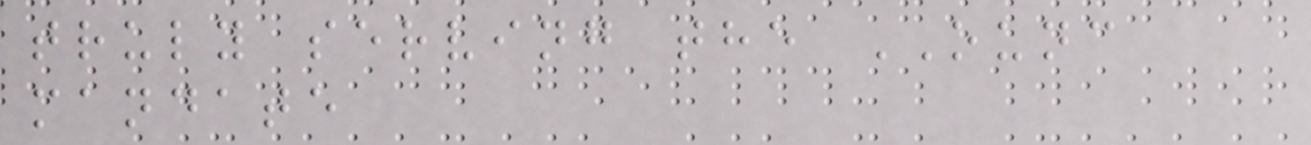truly serving the OUNC
mandate
